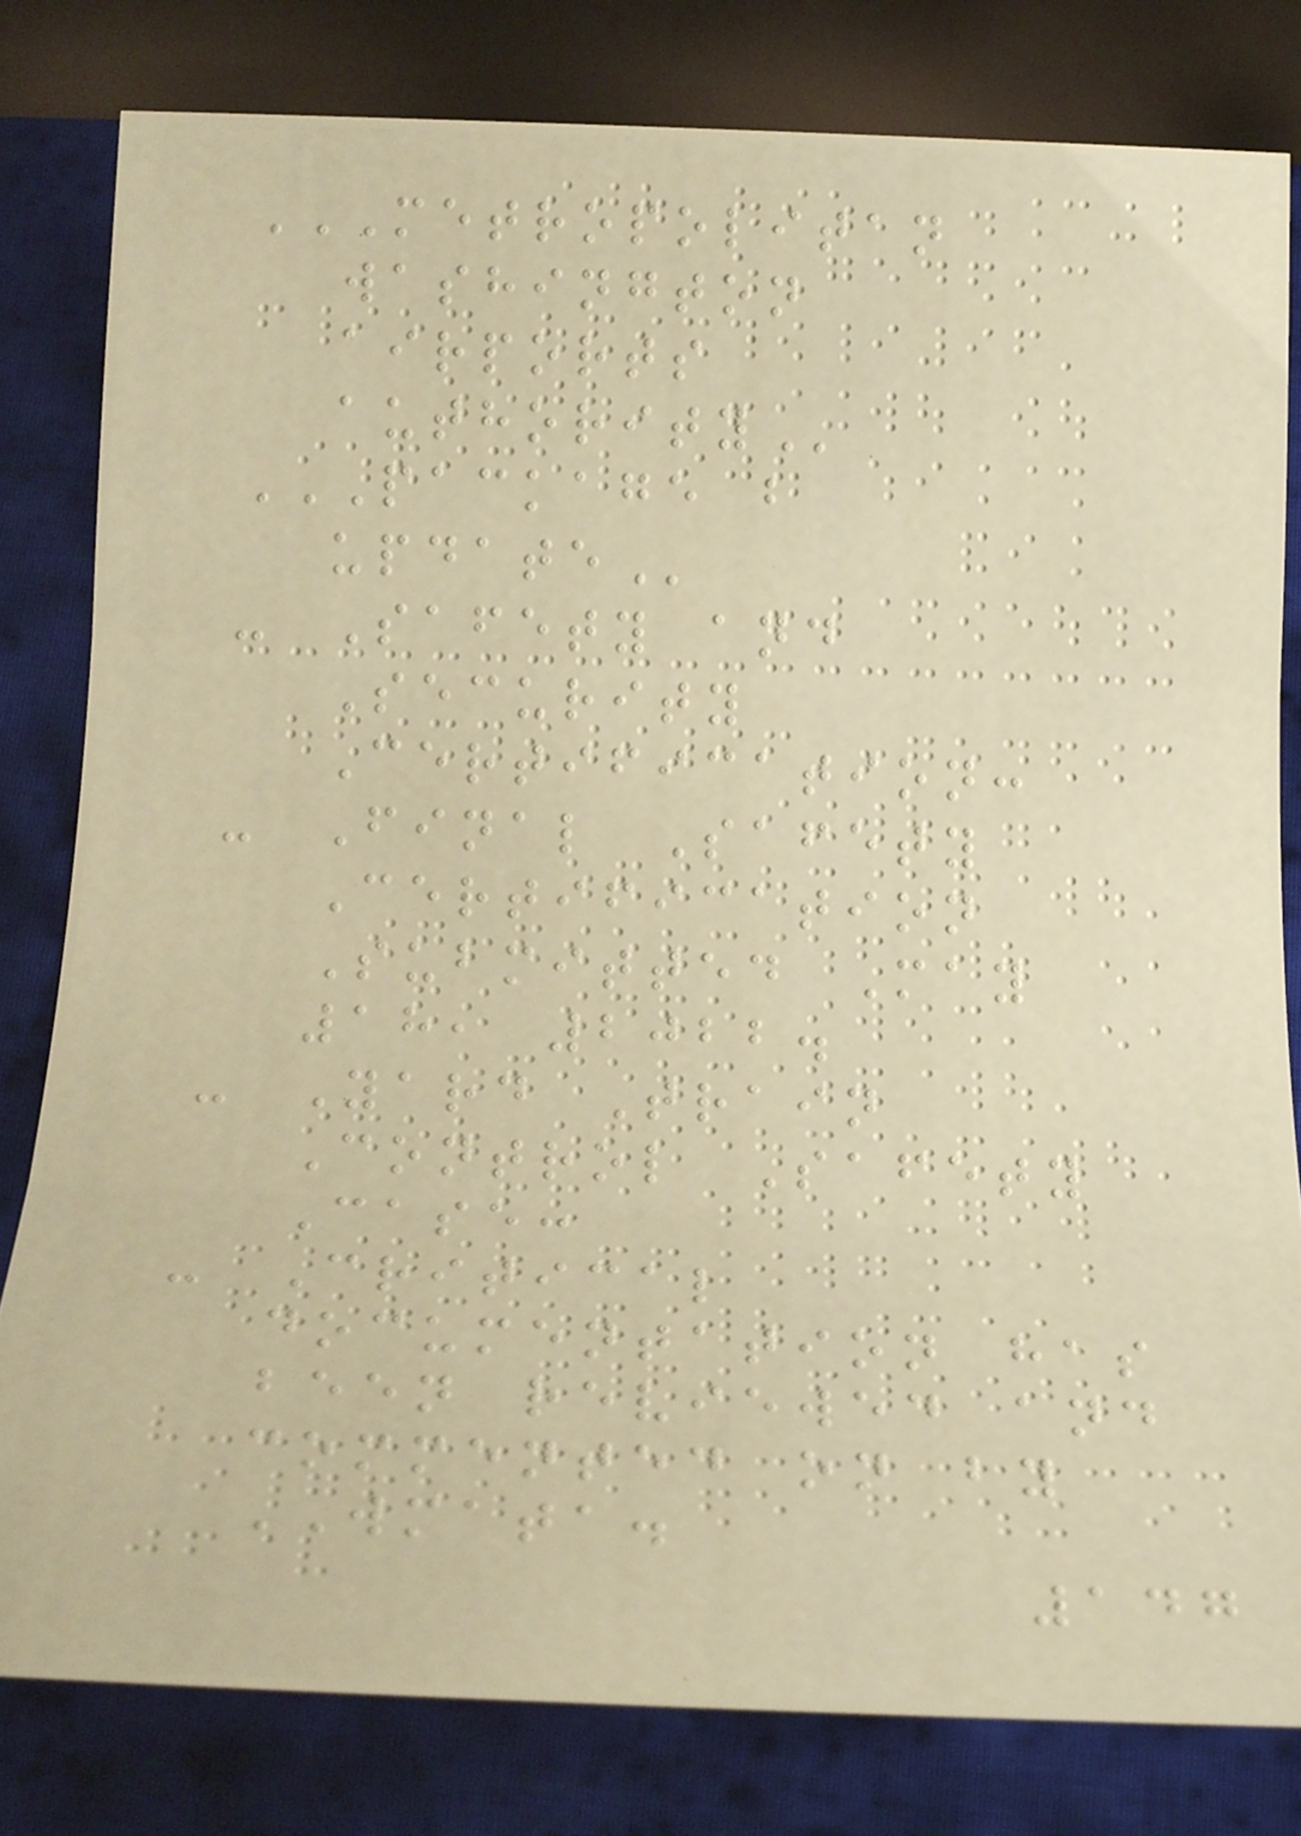METROPOLITAN
WASHINGTON
AIRPORTS
AUTHORITY
PACKAGE B
UPDATE
- Safety and
Security
Certification:
- Final Safety
Certification
Submitted May
18, 2022.
- Yard Train
Control Safety
Case:
- Critical
documentation has
been reviewed and
commented on by
WMATA.
147
